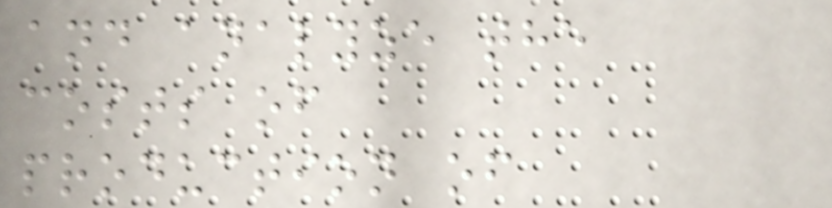and analyze the
costs of
production of
